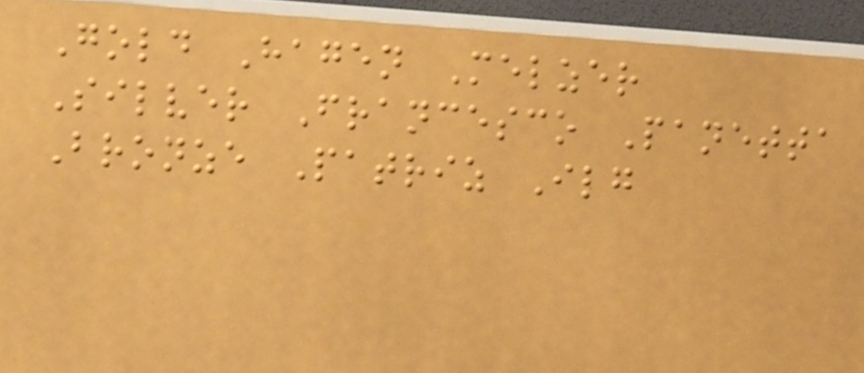Gold Hagen Melzer
Silver Francesco Panetta
Bronze Patriz Ilg
